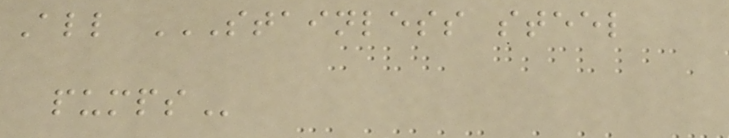All STAINLESS STEEL
PUMPS
